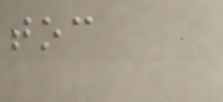toc
